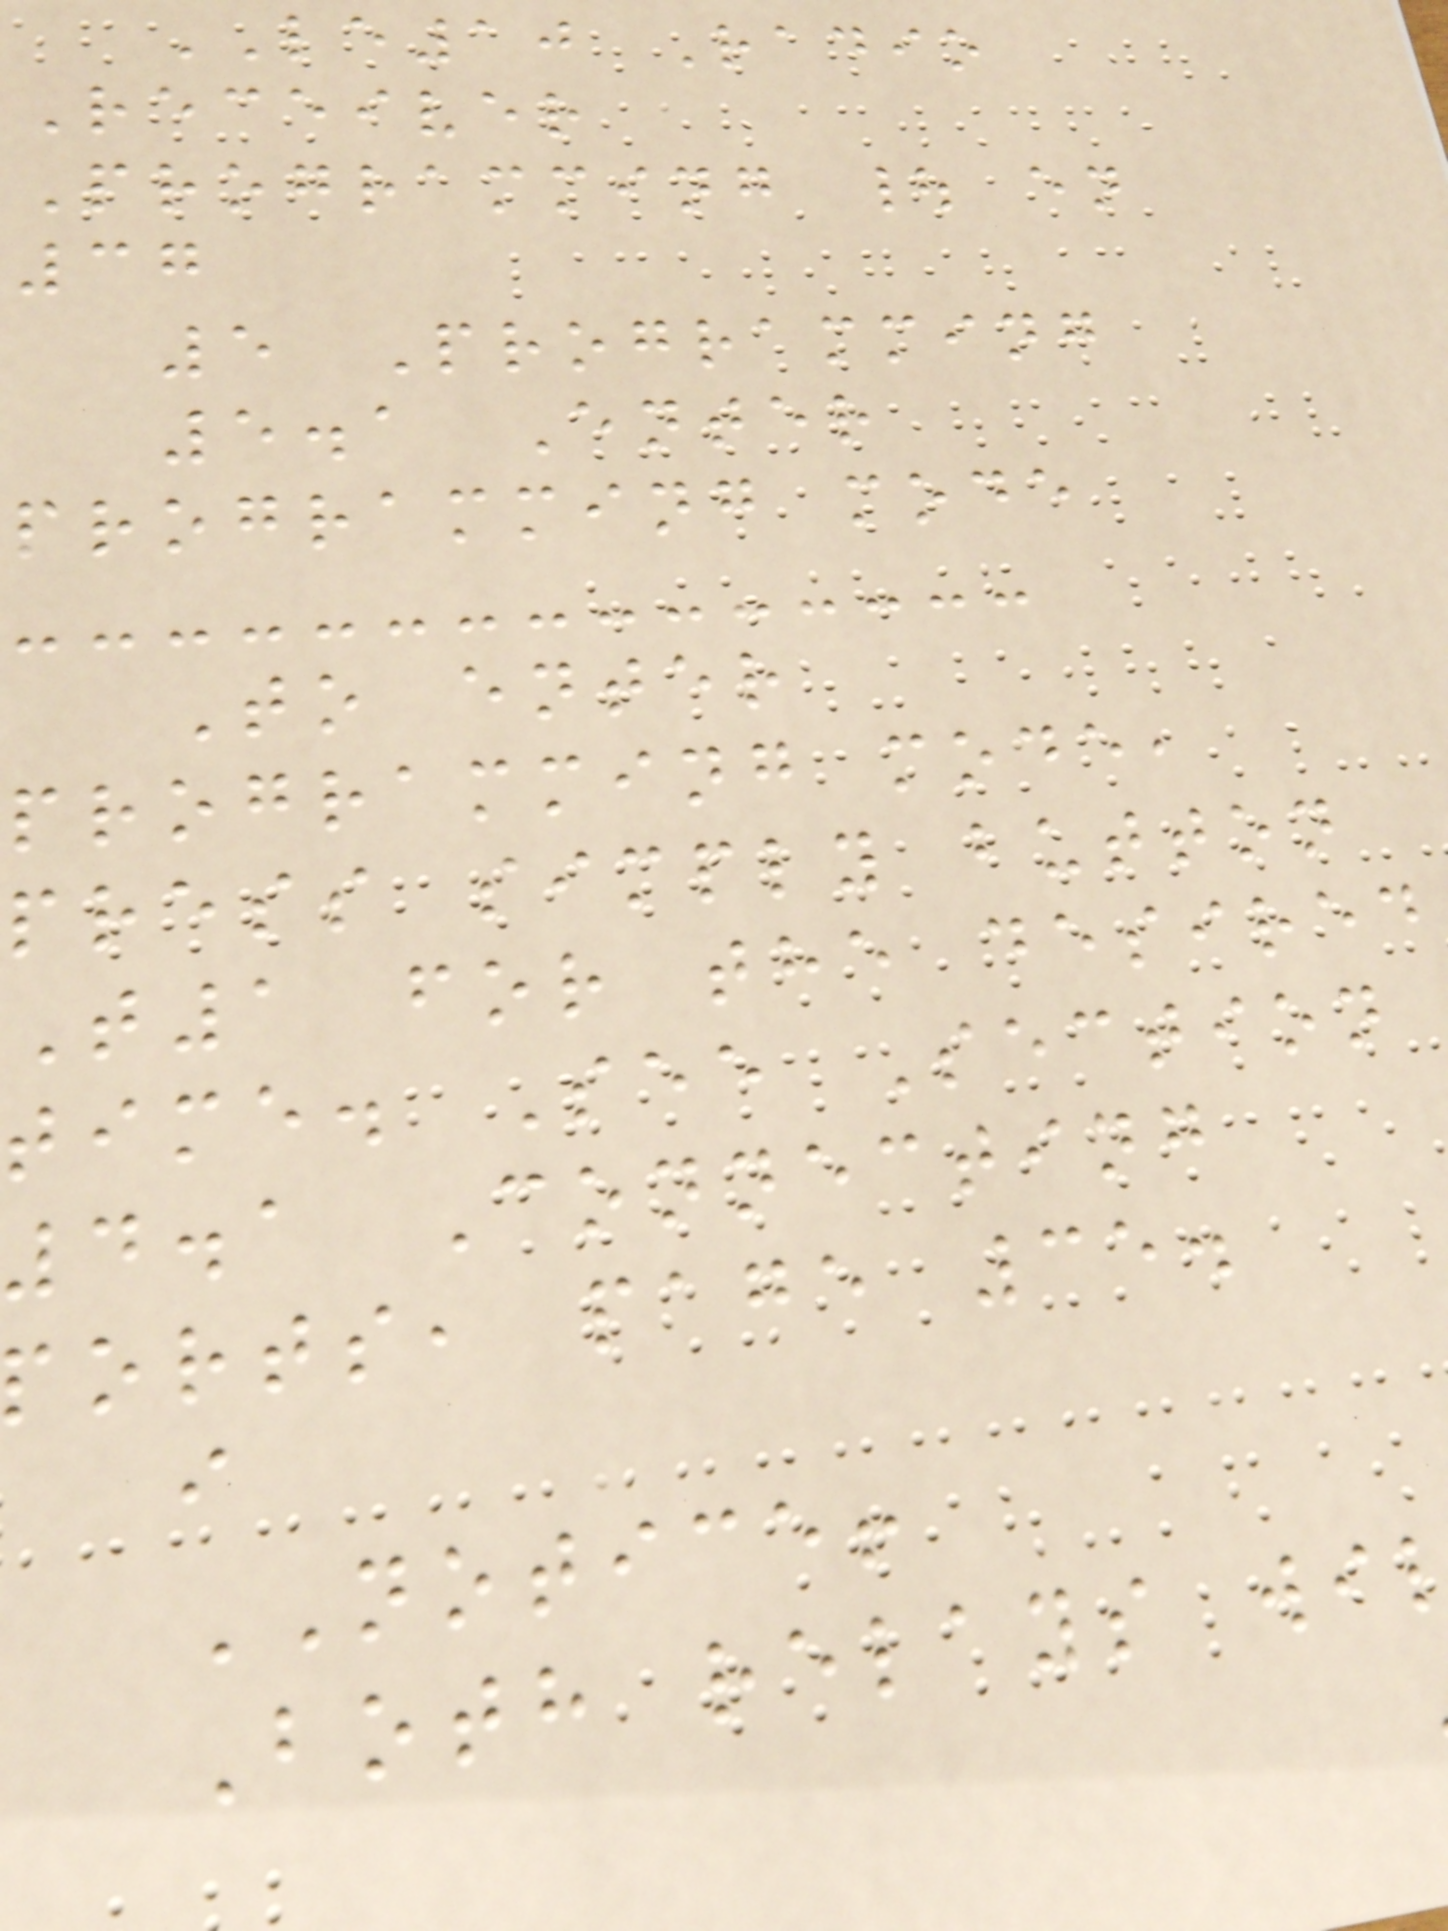LE10 Radio
Receiver
Programming | en
37
5 Programming
5.1 Enter
programming mode
To enter
programming mode,
press simply button
T1 for the desired
time. See Section
4.1 Connecting
ports, page 35.
i
NOTICE!
Both relays wi
